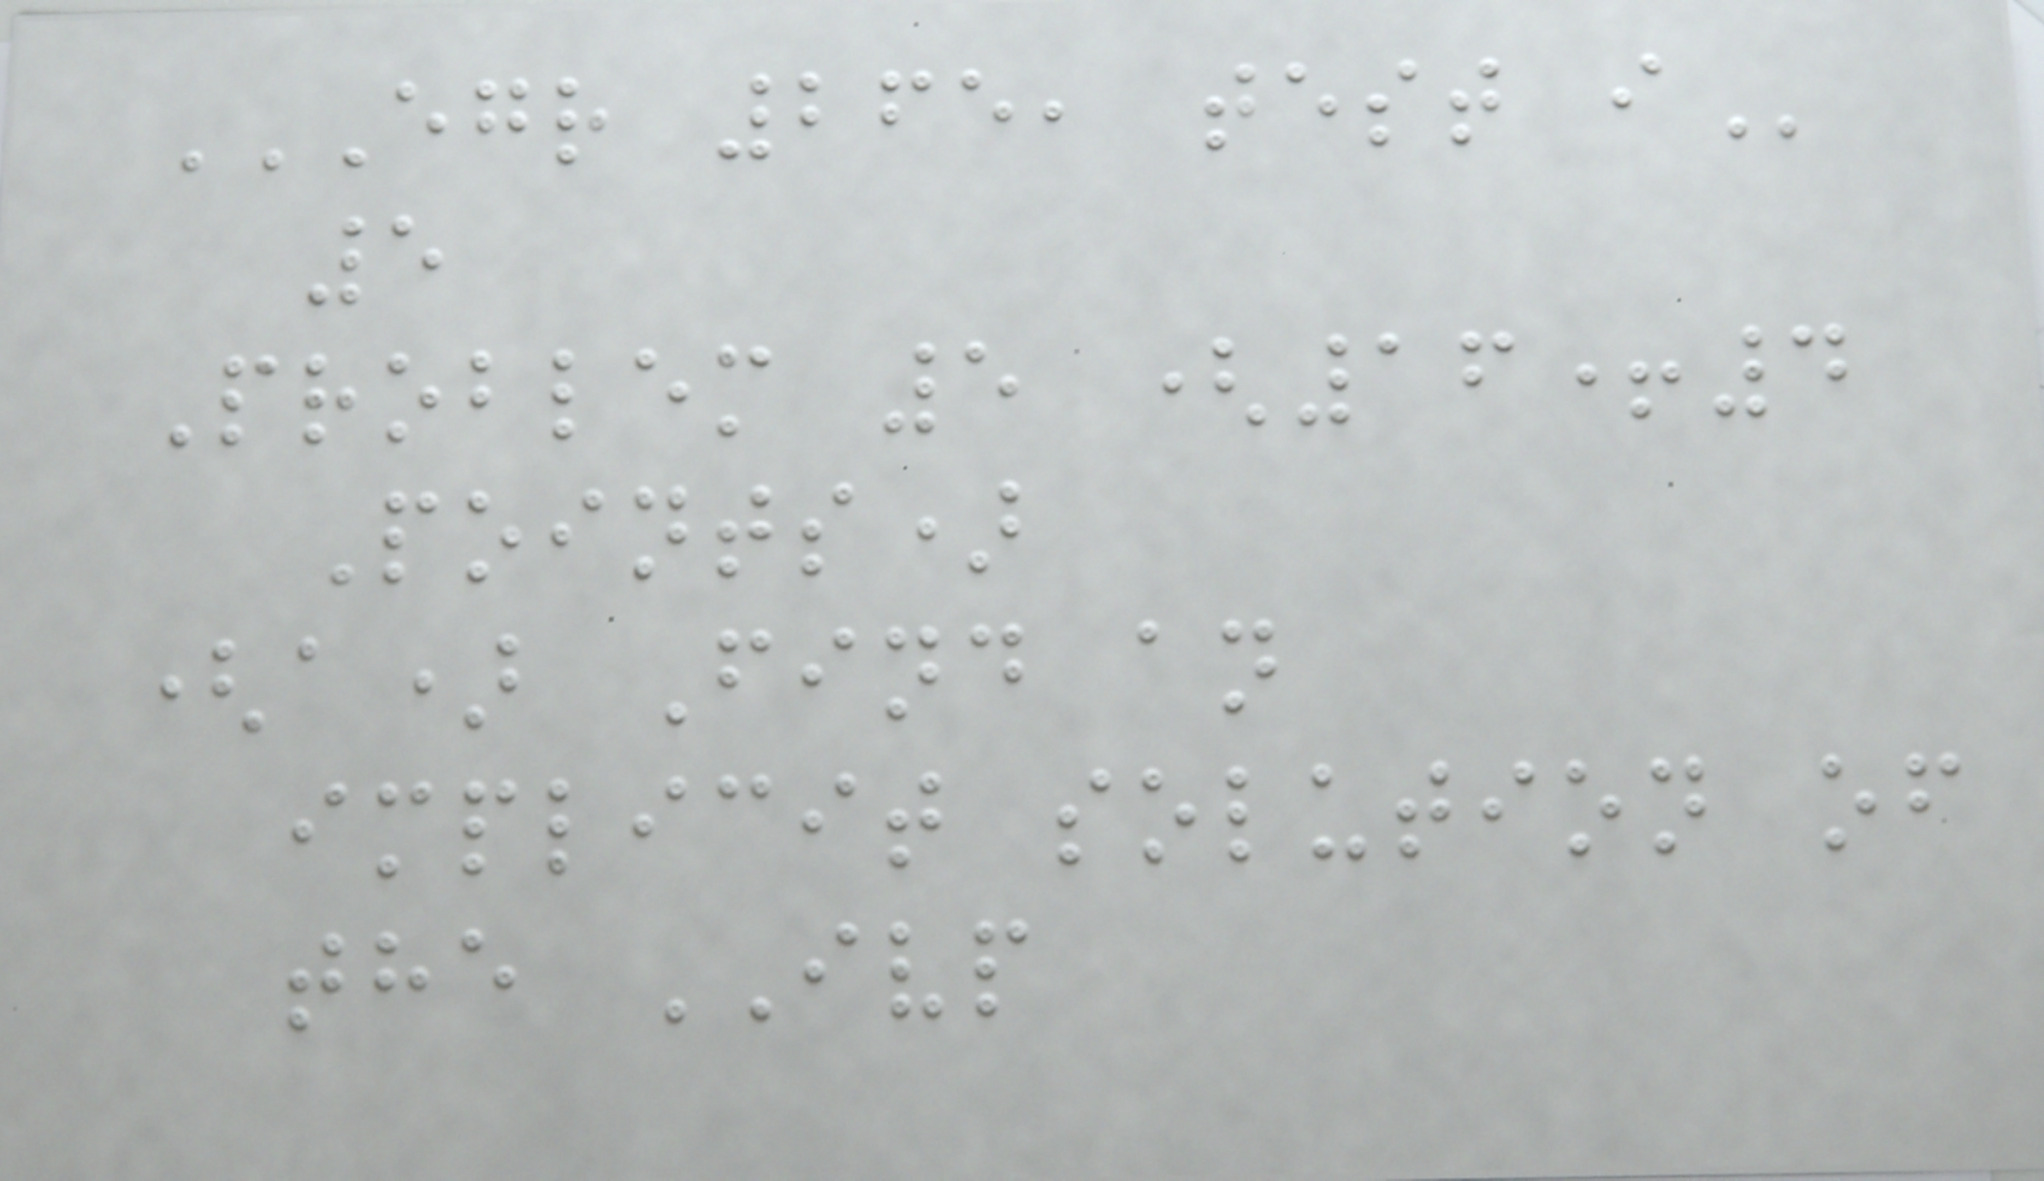EGR 265, TEST I
5
Problem 5 (16+4
Points)
(a) Find an
implicit solution of
the IVP
